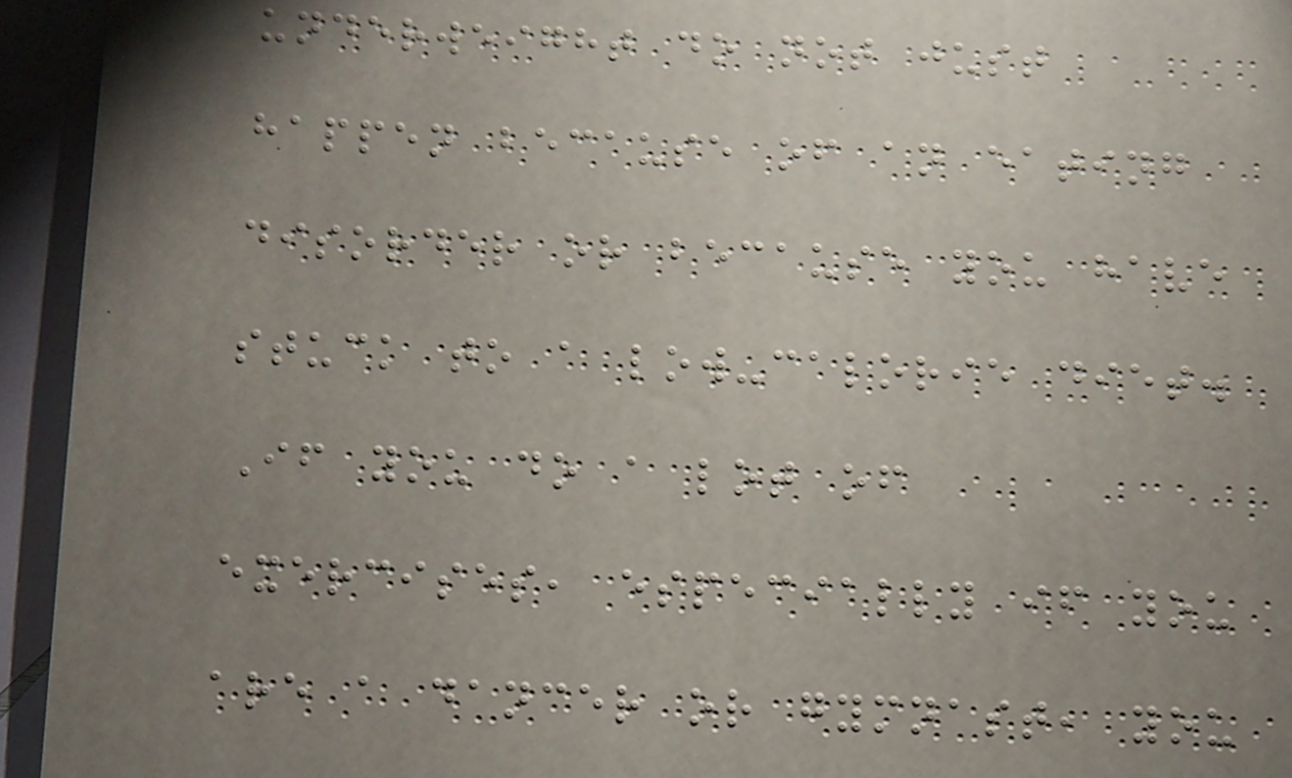underweight do not just
happen because of an eating
disorder or because you have
stuck to a low-calorie diet.
If you do a lot of
exercises, especially if you
are a dancer or gymnast, you
